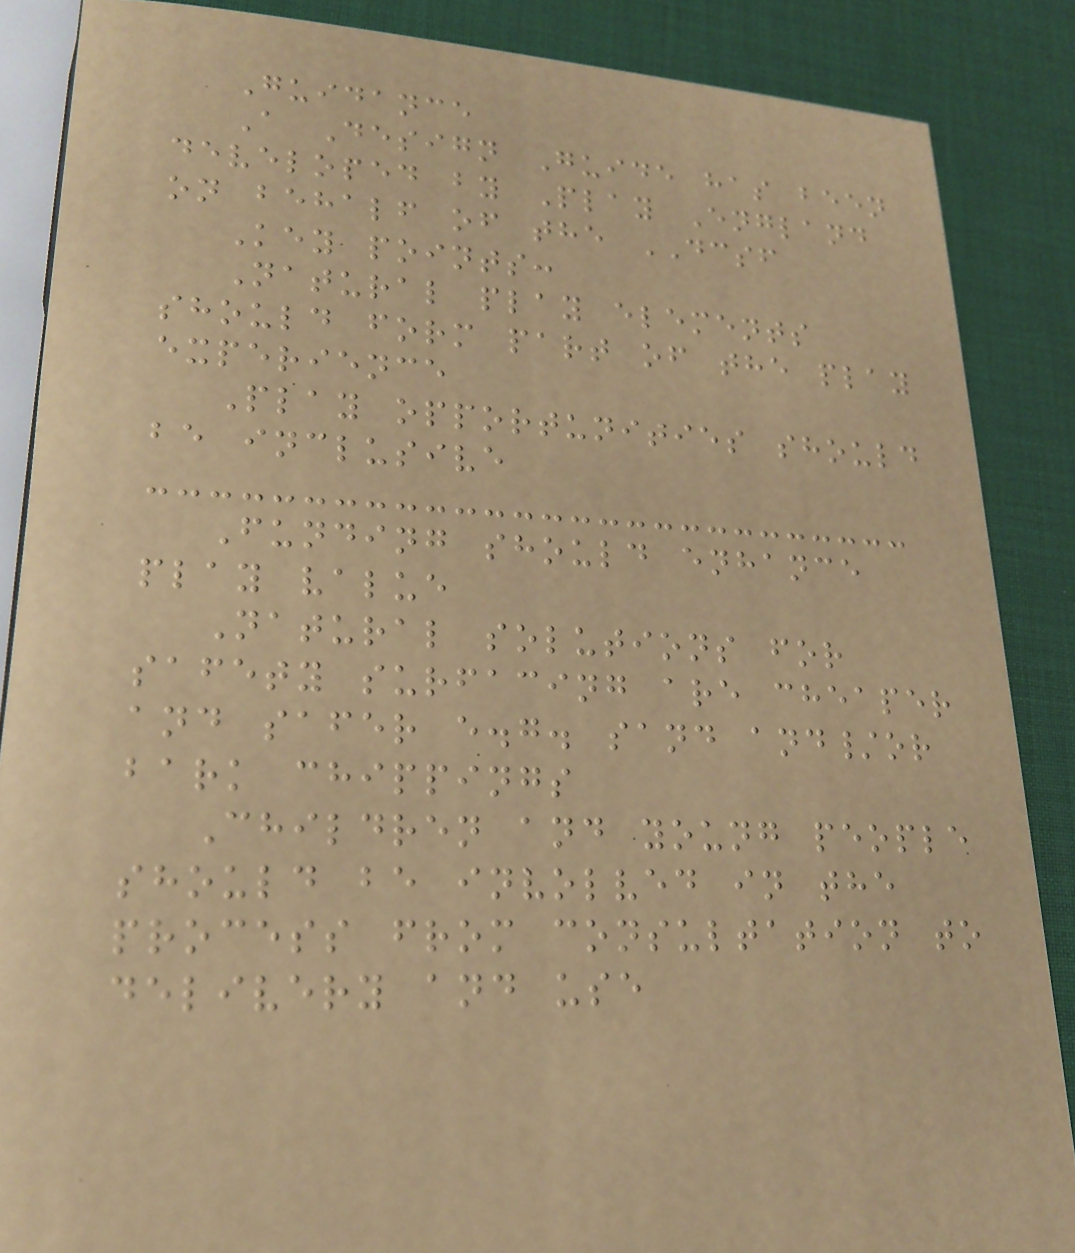Guidance
A Design Guide has been
developed by Play England
on behalf of the DCSF
Key points:
Natural play elements
should form part of the play
experience
Play opportunities should
be inclusive
Funding should enhance
play value
Natural solutions for
safety surfacing are cheaper
and safer e.g. sand and/or
bark chippings
Children and young people
should be involved in the
process from consultation to
delivery and use
